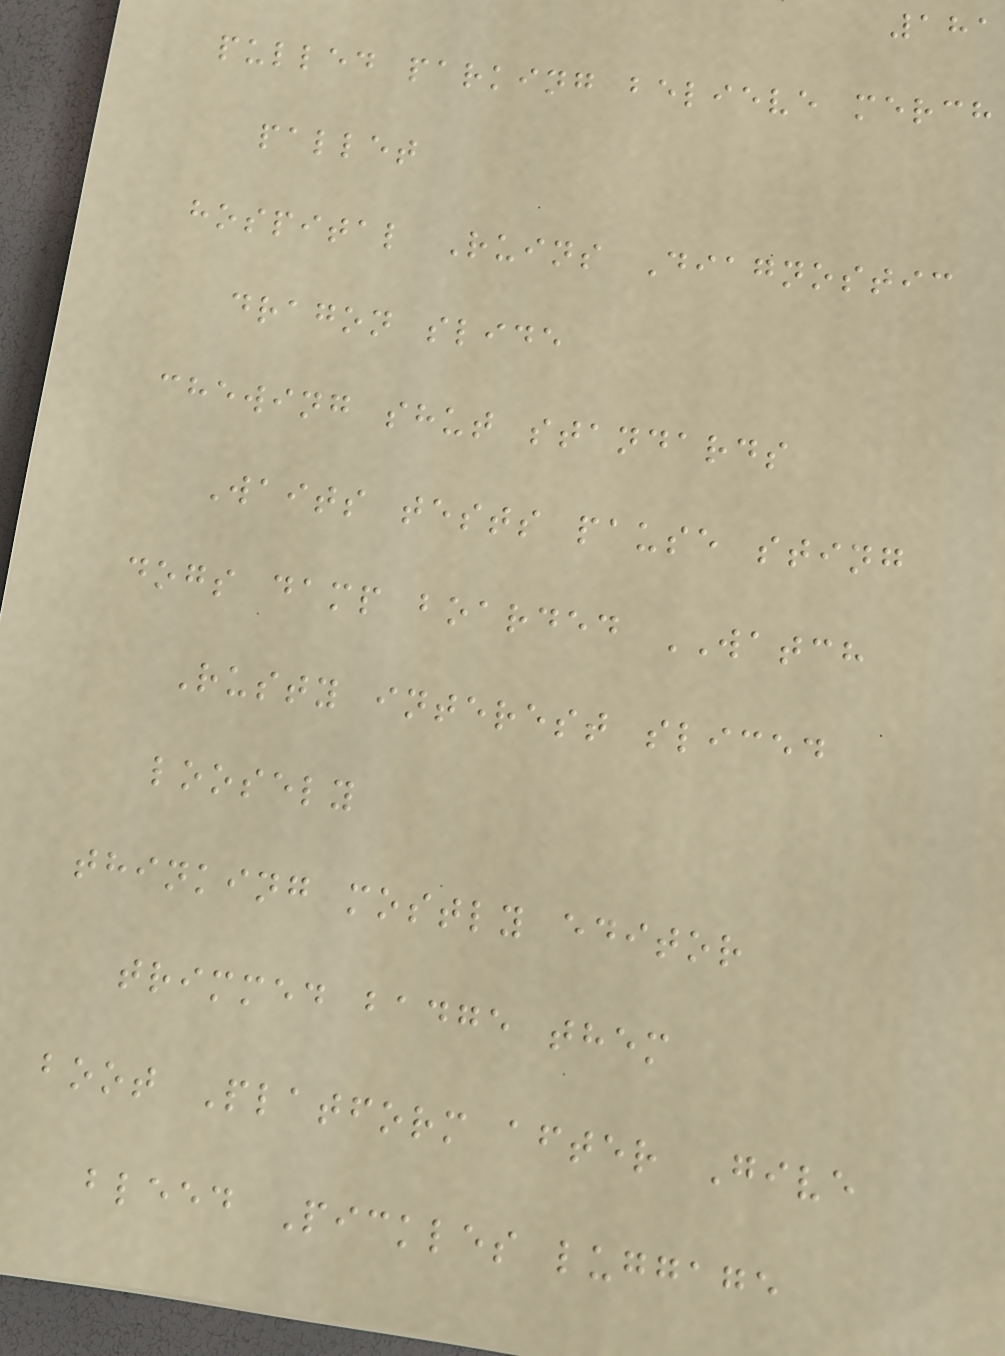181
pulled parking believe merch
pallet
hospital Ruins Diagnostic
dragon slide
chewing shut standards
Waits tests pause sting
dogs damp boarded WATCH
Rusty interest sliced
loosely
thinking mostly editor
trimmed badge them
boot Platform after Give
bleed Pickles luggage
